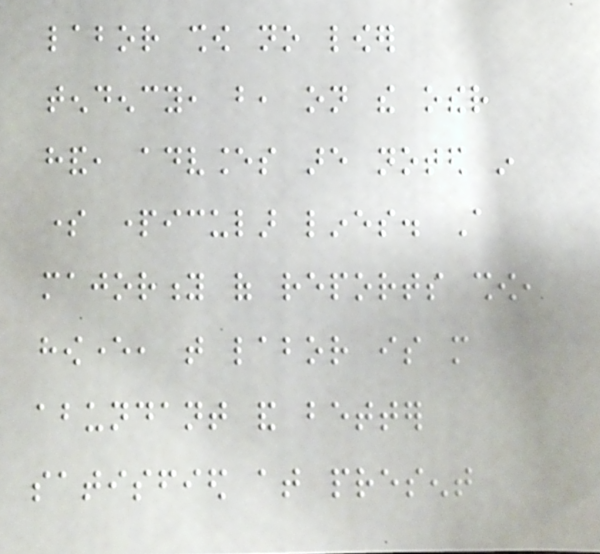labor show no lower
tendency, but, on the other
hand, advances are noted in
some particular lines. A
majority of reports show,
however, that labor is more
abundant and better
satisfied at present
